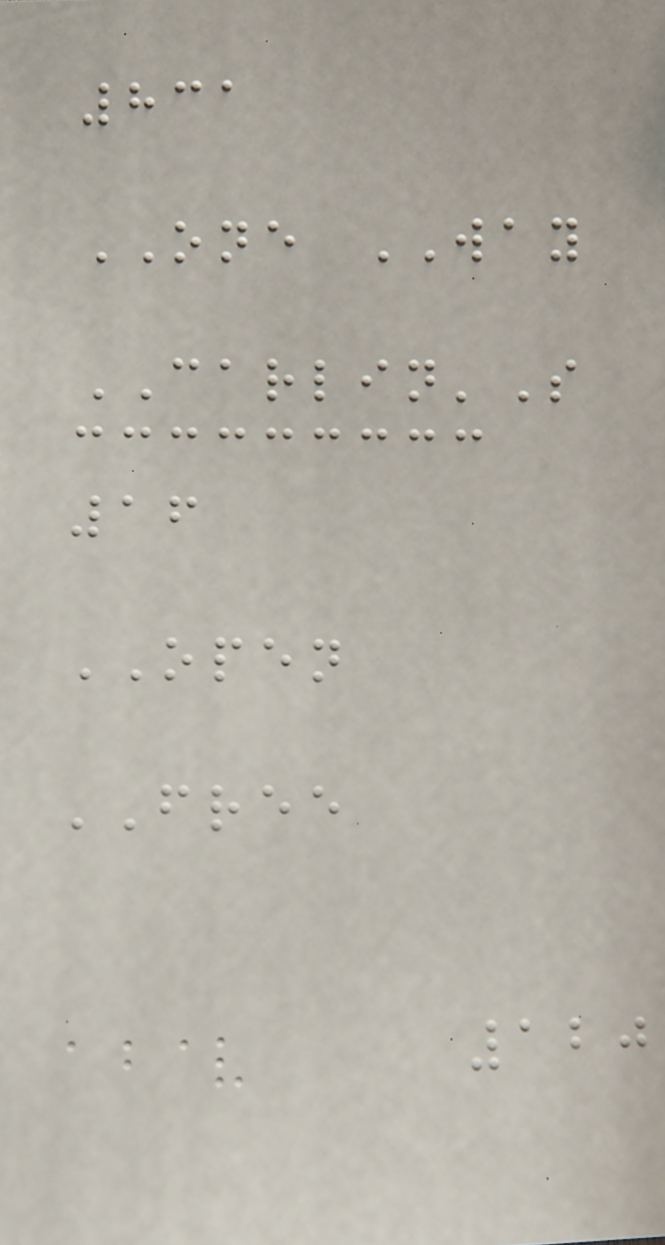831
ONE WAY
CARLIN'S
16
OPEN
FREE
120
